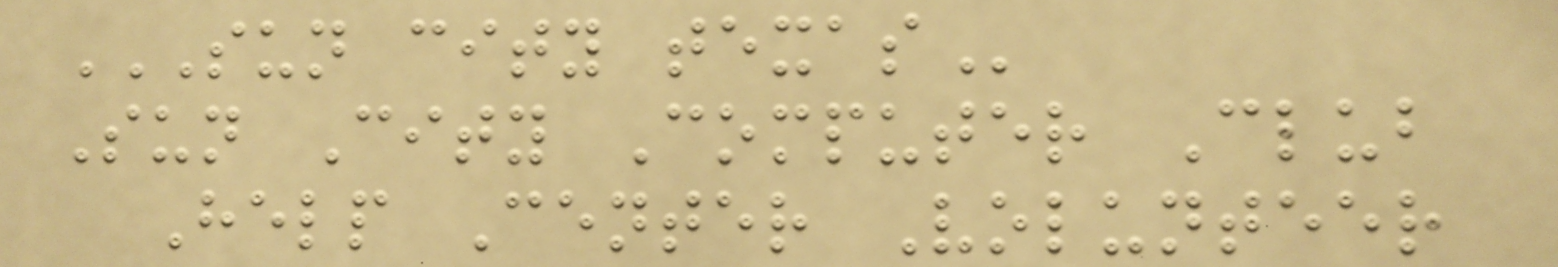SUN CITY TEXAS
Sun City Computer Club
Help Center Volunteer
